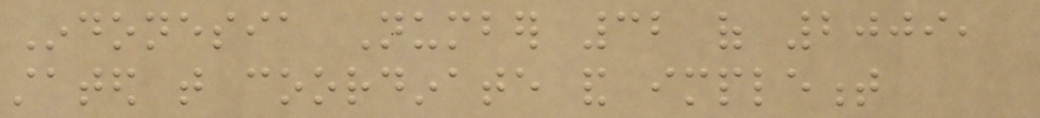Indonesia Number 32 of 2009,
stated that coordinate and implement
